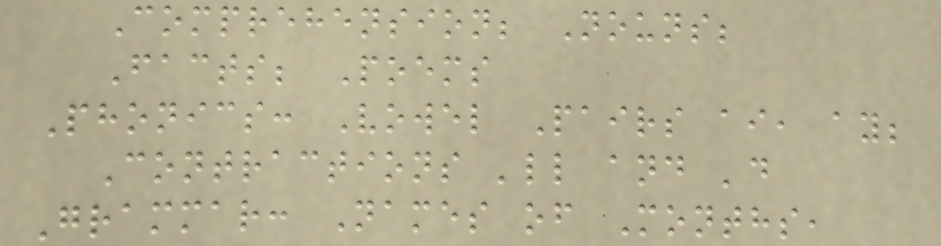Comprehension; Nouns;
Facts; Poems
Phonics: Vowel Pairs ai, ay;
Contractions 'll and 'd
Grammar: Names of Months,
